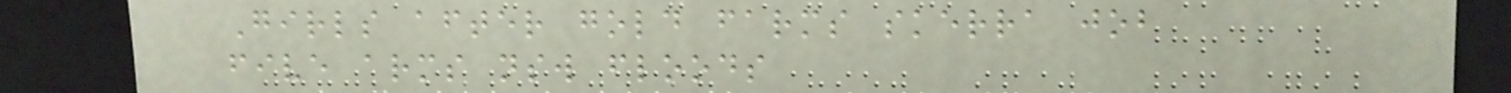Girls after gold farms skerra job
five arms nsw floods
